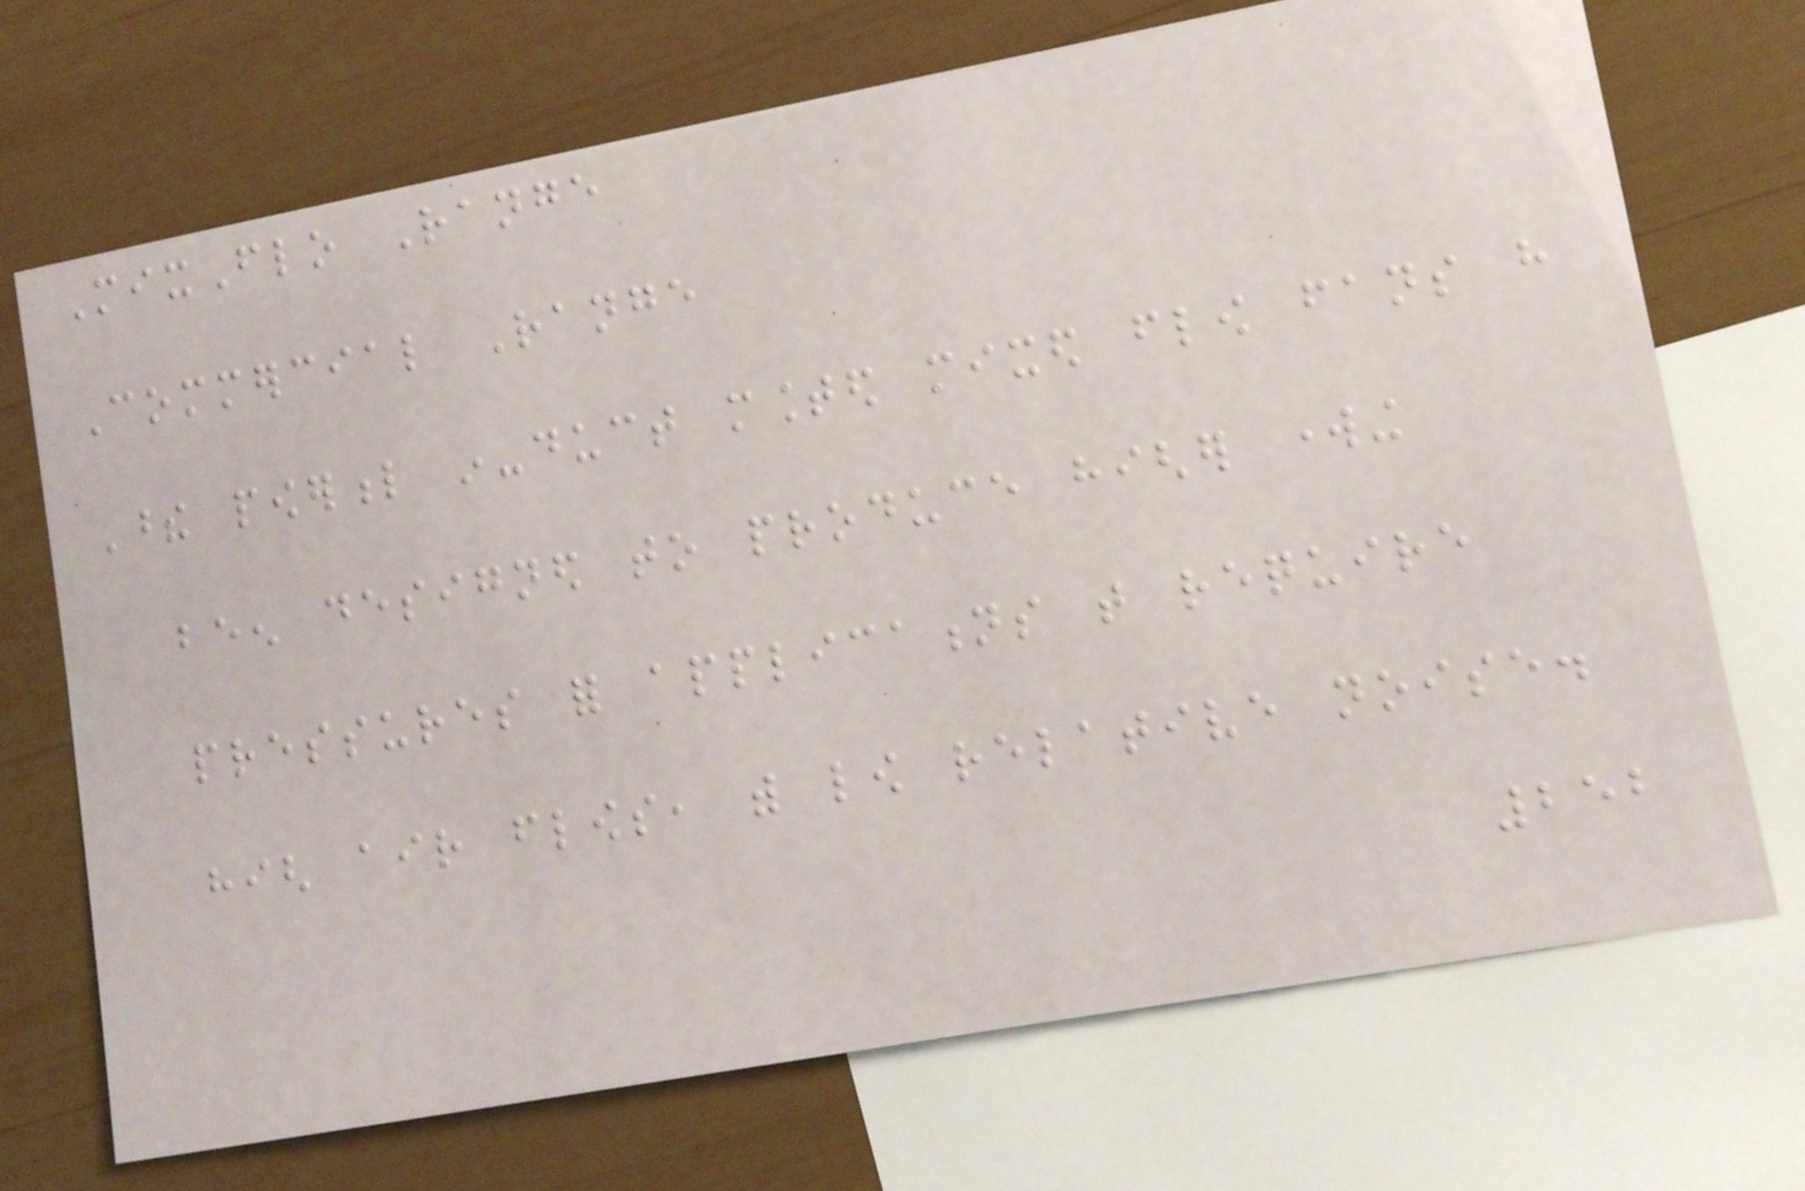MixFlo Range
Commercial Range
These powerful in-duct mounted mixed flow fans have
been designed to produce higher working
pressures for applications that require
high air flows, with low relative noise.
252
